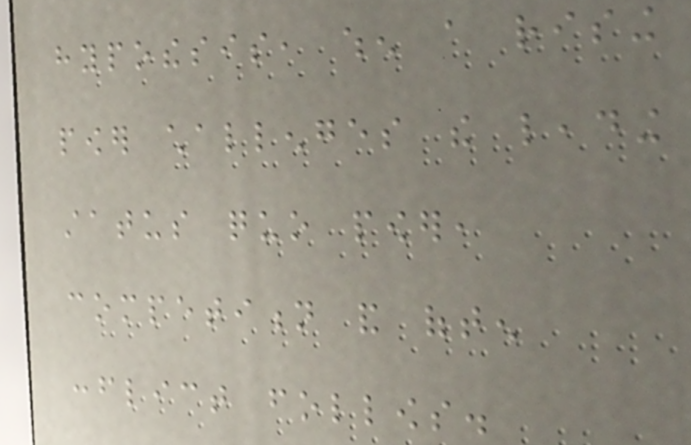hypothesis, when a rising
power challenges the leading
status quo power,
competition and often
conflict follows.
